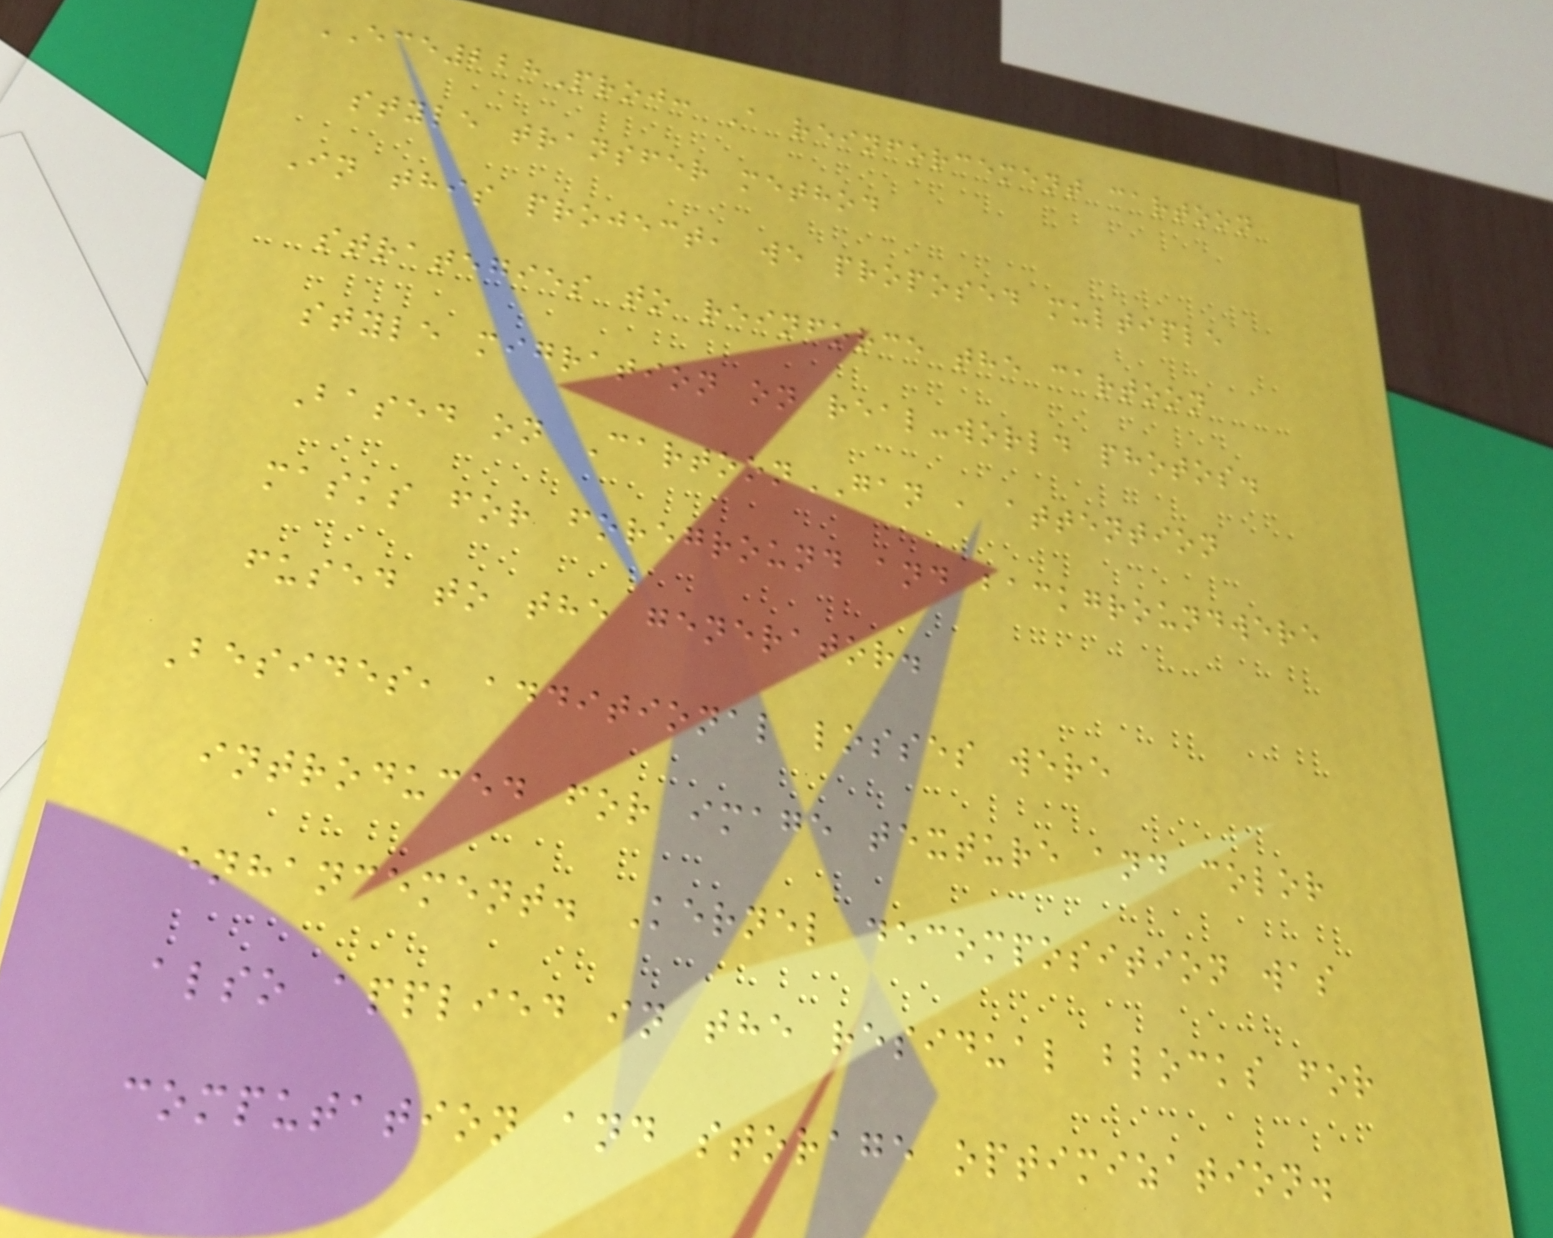ECE228Proj: A reinforcement cartoon
style transfer method
In this project, we proposed multiple
strategies to reinforce the cartoon
style migration on real-world photos.
Based on CartoonGAN , attention
masks for foreground and backgroundwere
fused to the generator.
Besides, additional losses were
introduced for image texture and color
enhancement. Kernel decomposition was
also applied in the residual blocks for
computation and storage optimization.
